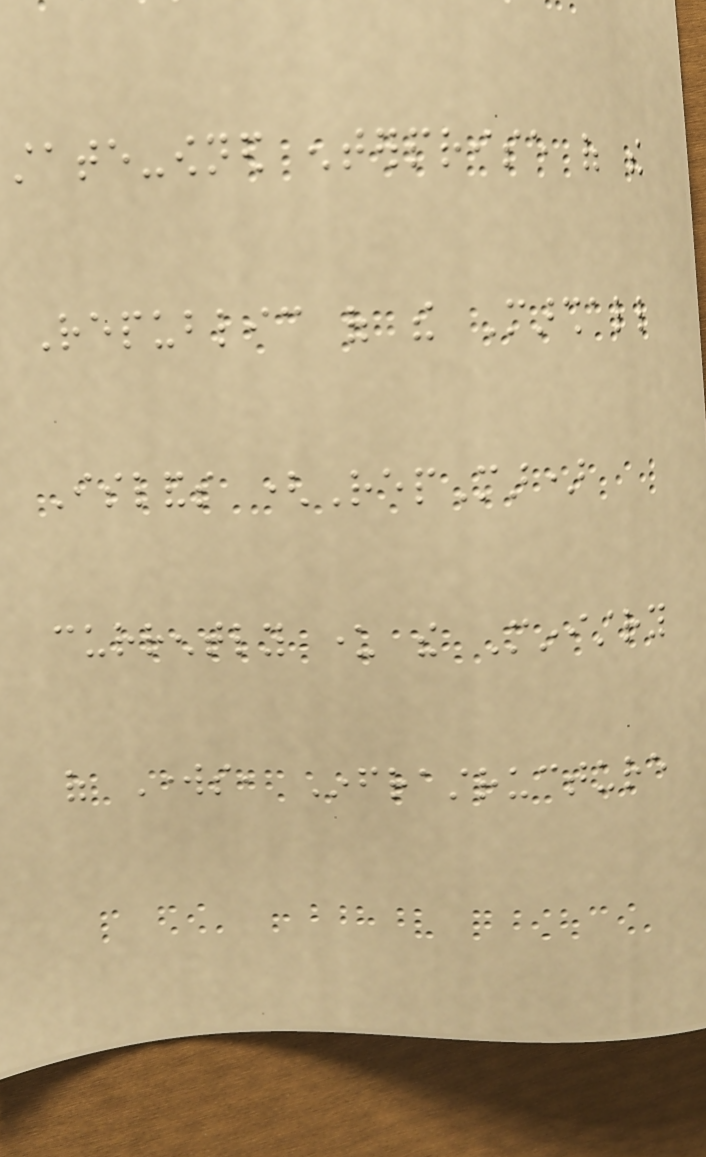state-owned enterprise of the
Republic of the Marshall
Islands (RepMar)
currently under the Ministry
of Works, Infrastructure
